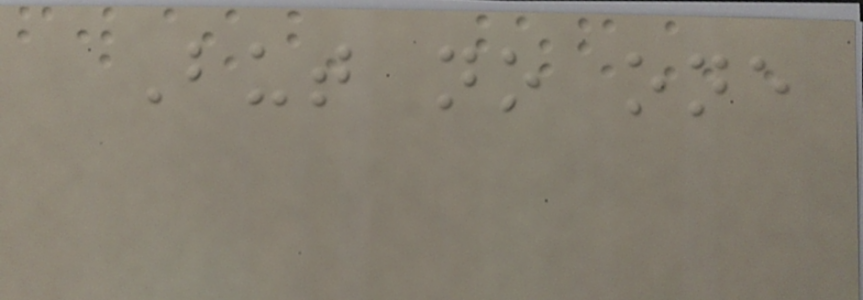But no one
